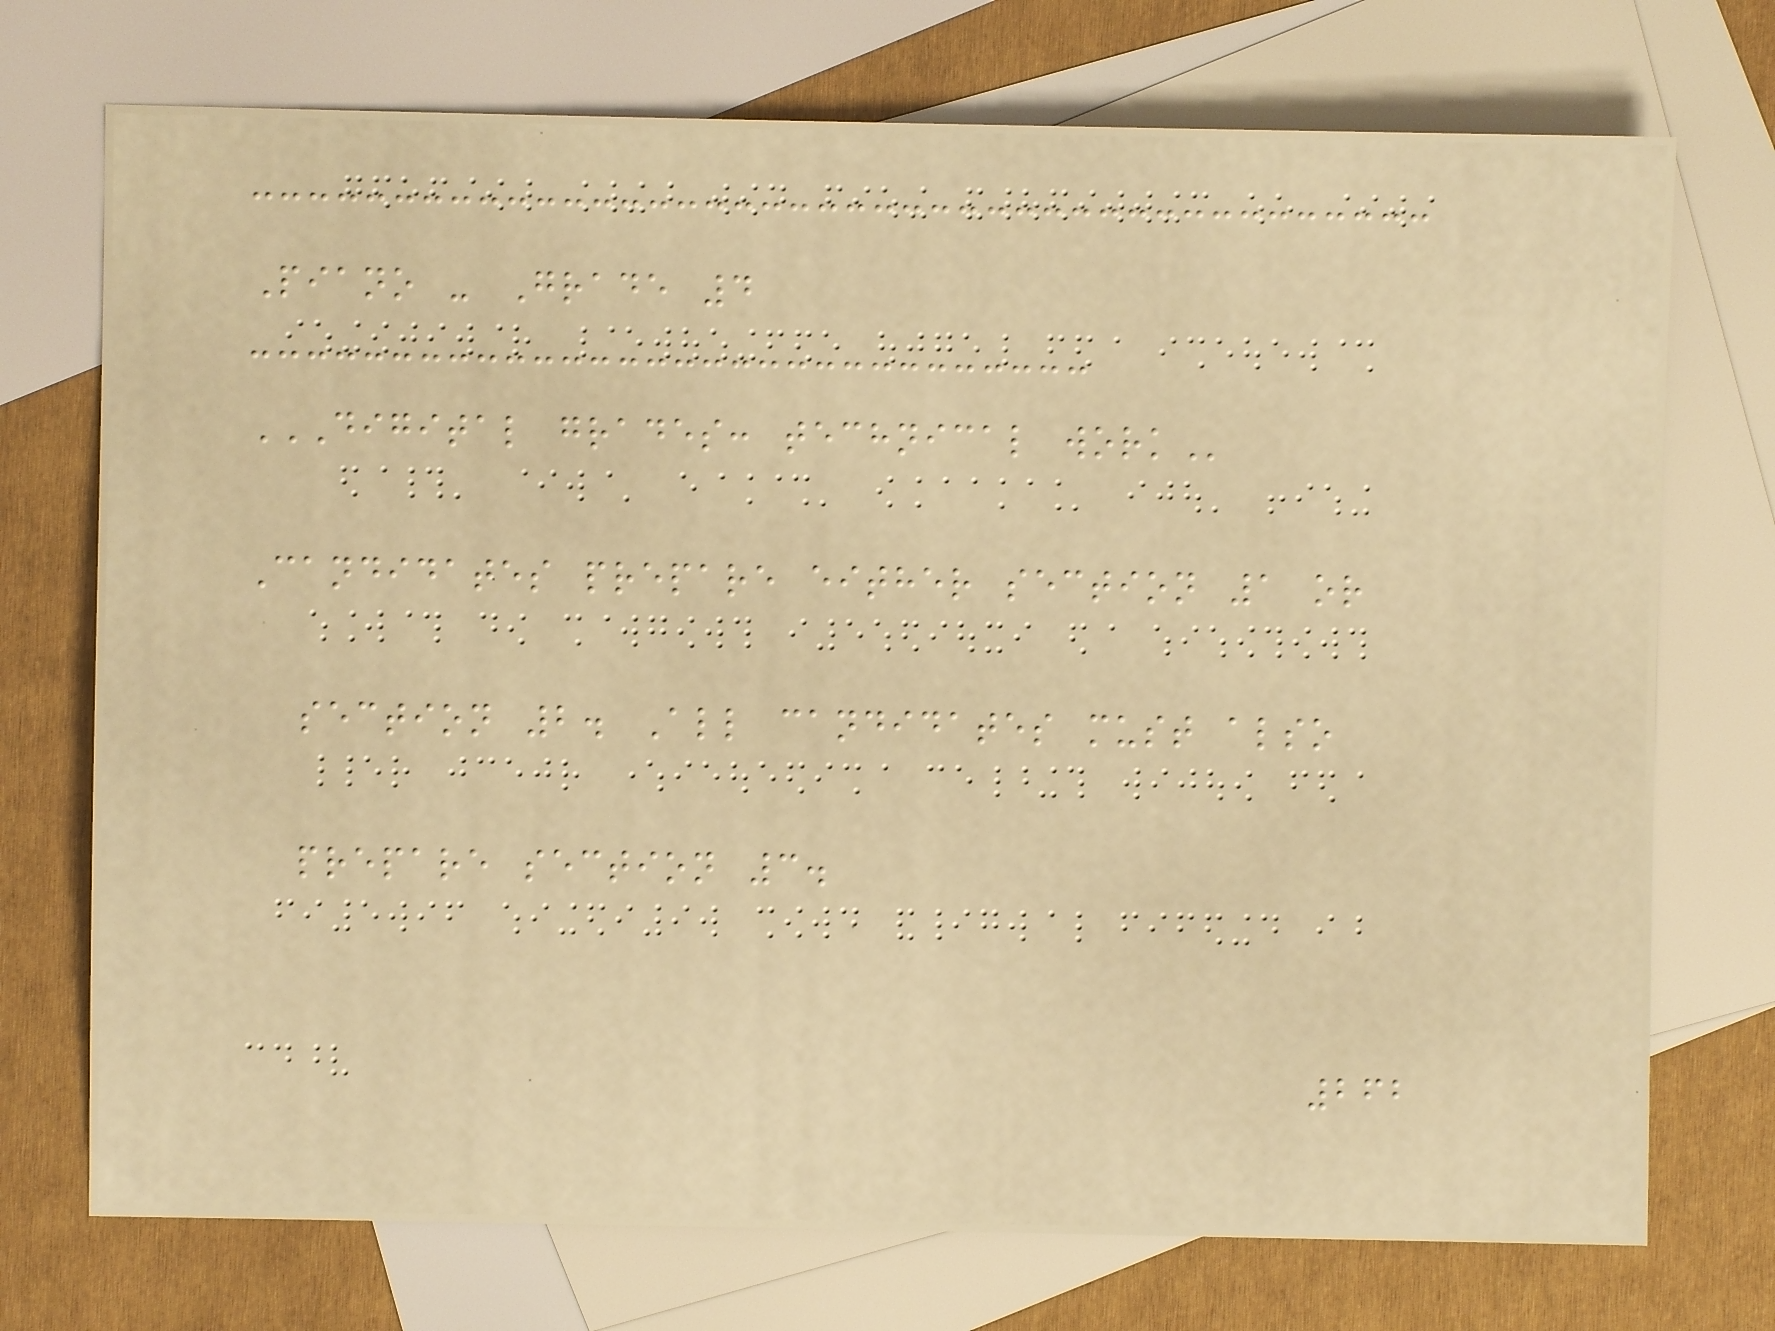Piano - Grade 4
DIGITAL GRADES: TECHNICAL WORK
Candidates prepare either section 1 or
section 2. All candidates must also
prepare section 3.
262
